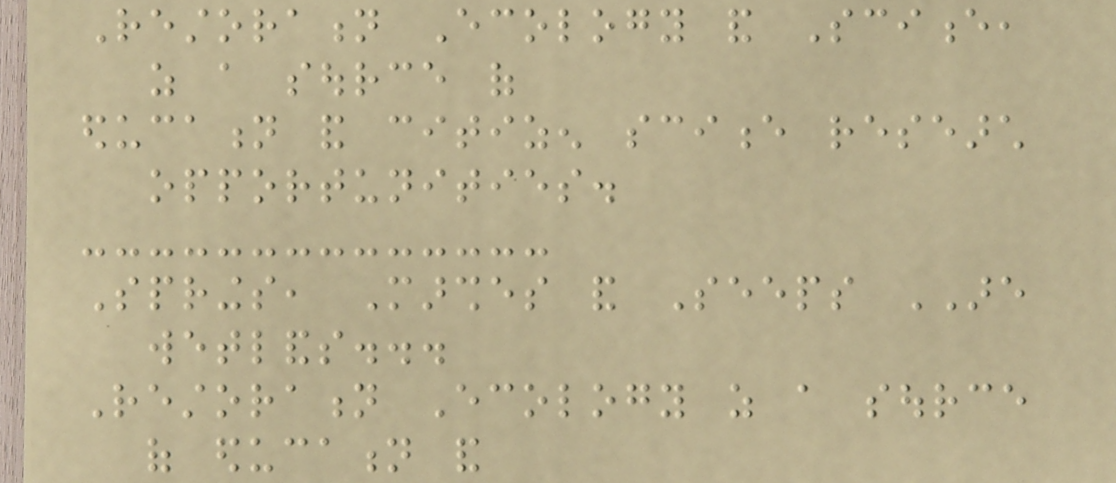Restoration Ecology and Science,
as a source of
education and citizen science research
opportunities.
Springs, Marshes and Seeps ARE
wetlands...
Restoration Ecology as a source
of education and
